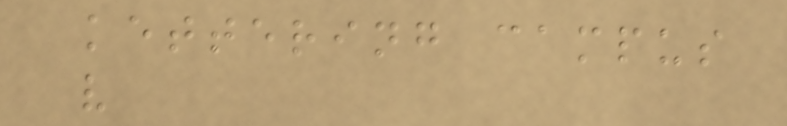kettering campus
v
